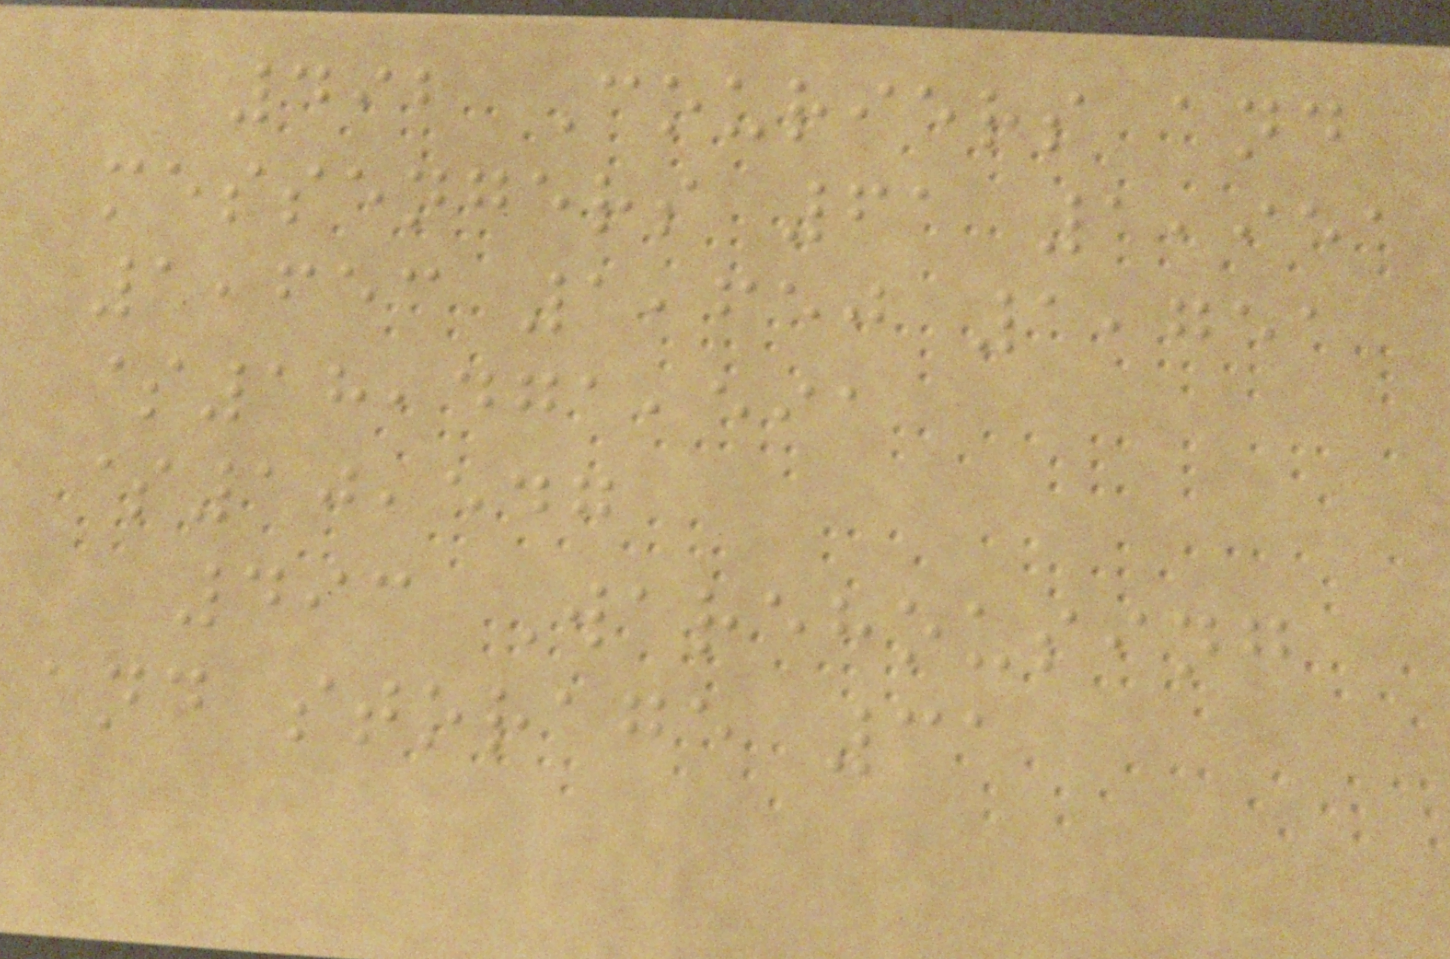492 Couriers and
messengers 61 1,951
1,653 1,650 1,751
$18,471,591
$10,547
493 Warehousing
and storage 31
